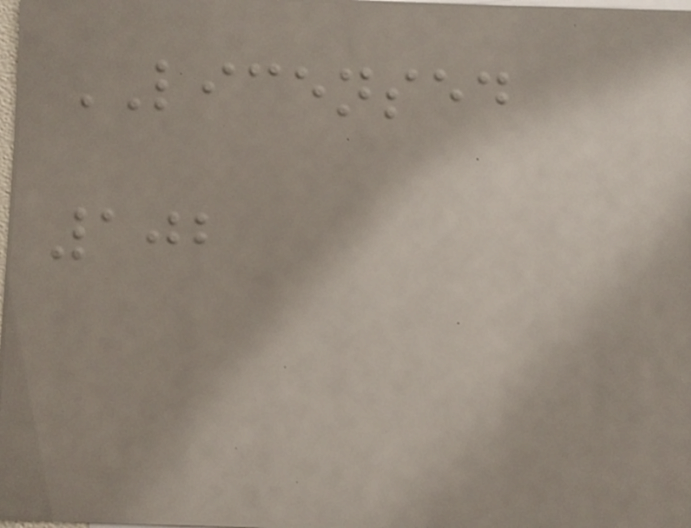LICENSED
102
